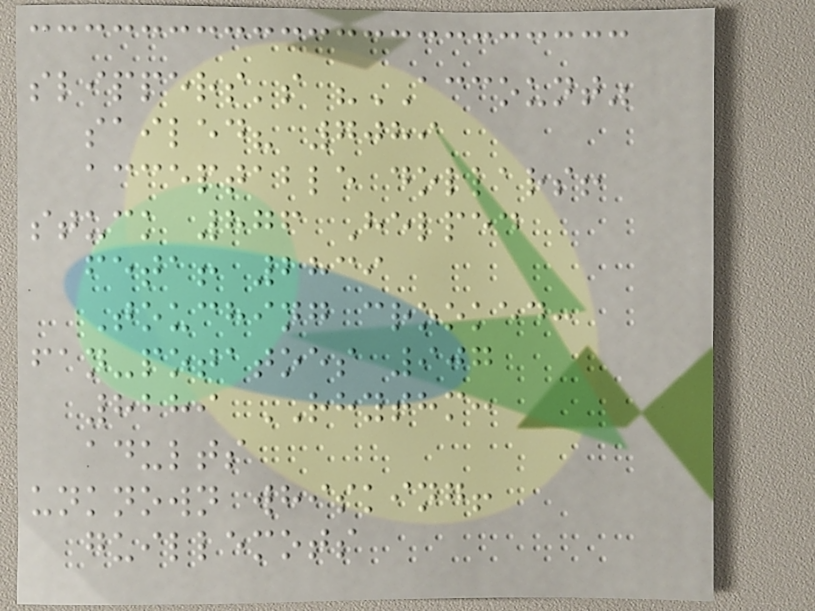slippers's "ACCOUNT"
sailed? 7089
acceptable dollars!
stuck 876 Helped
feta! 2839
Touching crooked:
fan-potatoes 907
8289 RHYTHM:
adults
unknown whisking!
guillemots
